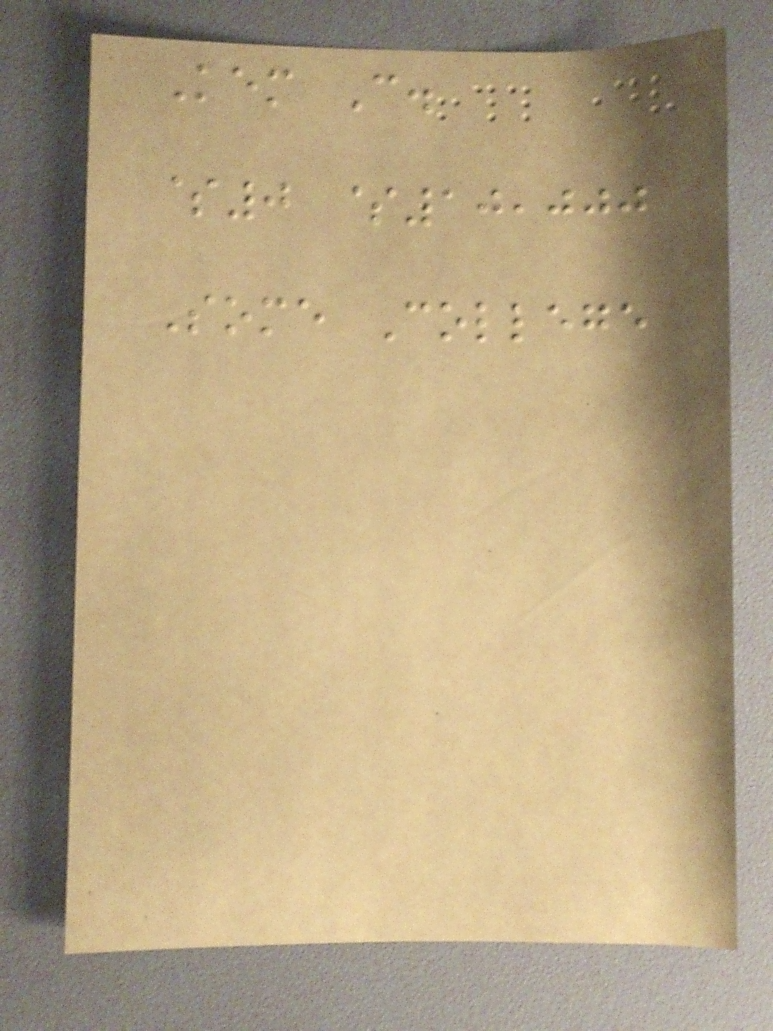Kem C.
$0 $10,000
Some College
